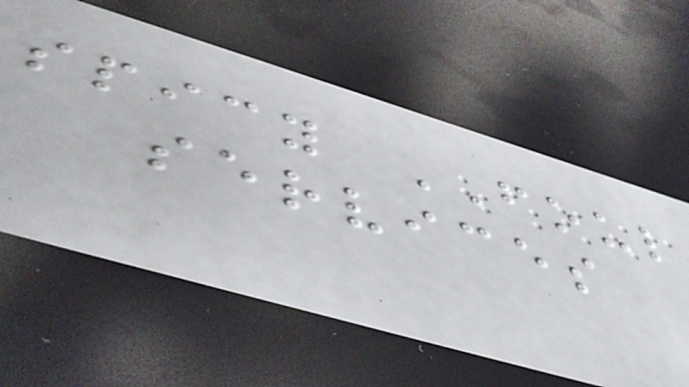spicy FOUL
services
